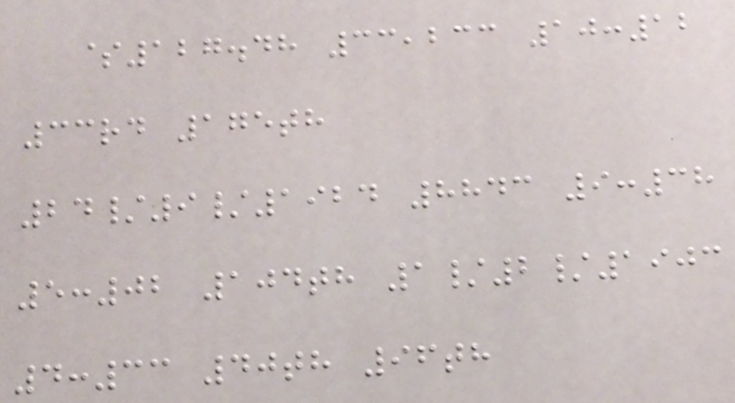$127.48 33,233 10:12
33rd 175th
24/9/1924 8843 9:38
5:02 104th 1/2/1903
4:33 40th 96th
